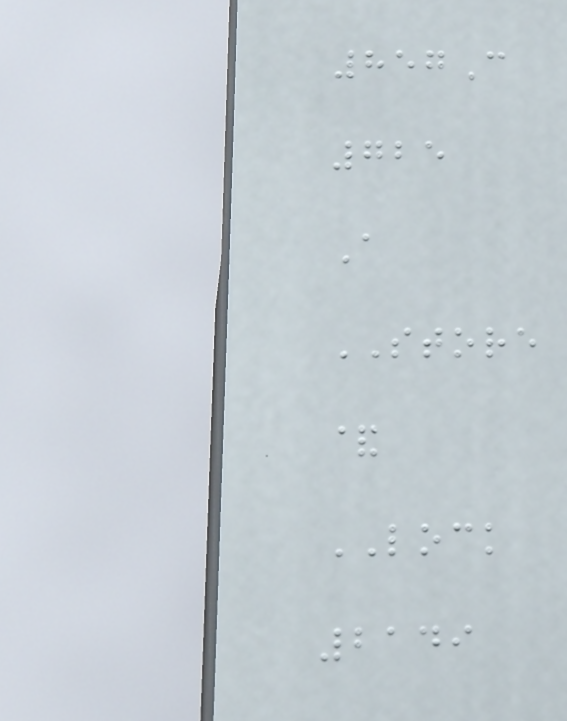857C
725
A
STORE
&
LOCK
2149
